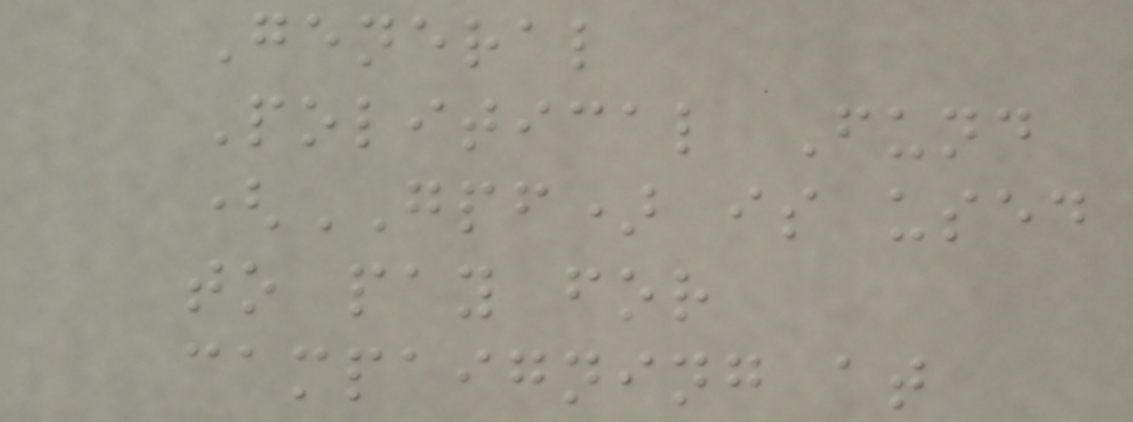General
Political Fund
(GPF) is used
to pay for
campaigning at
